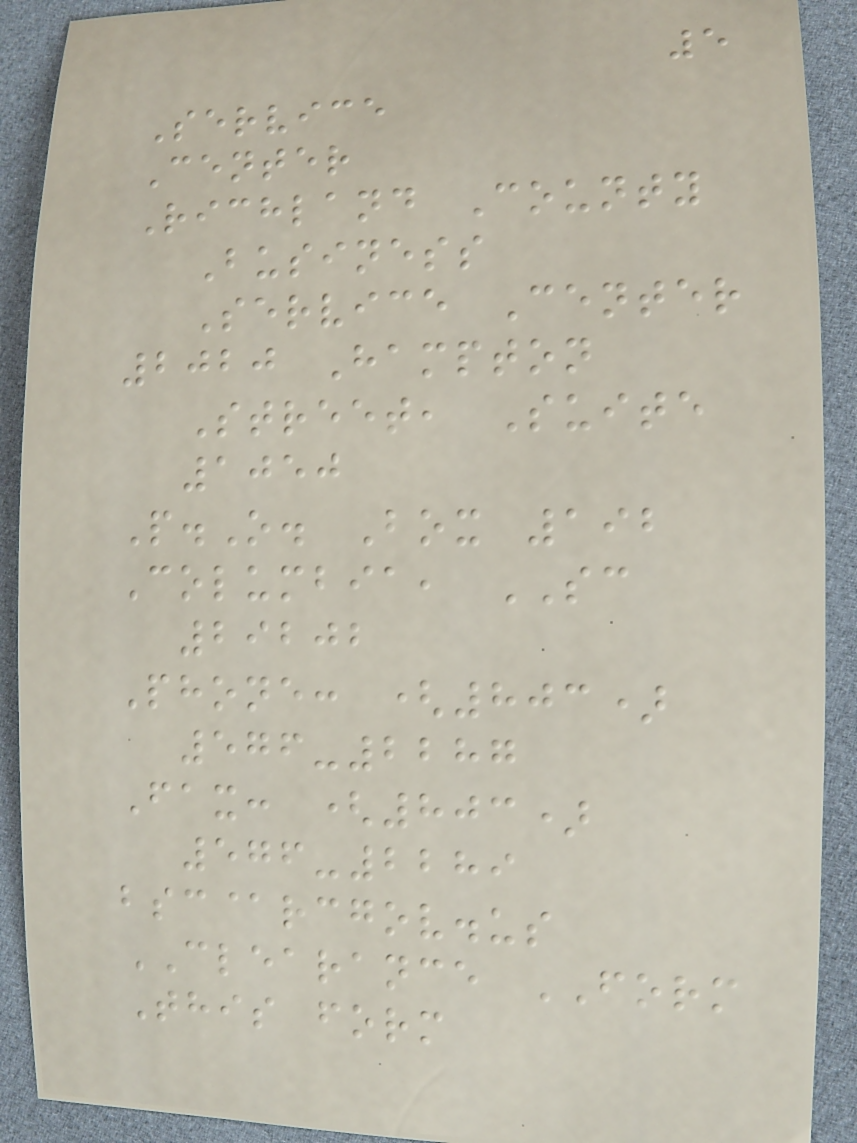5
Service
Center
Richland County
Business
Service Center
2020 Hampton
Street, Suite
1050
P.O. Box 192
Columbia, SC
29202
Phone: (803)
576-2287
Fax: (803)
576-2289
bsc@rcgov.us
CLEARANCE FORM
This form
